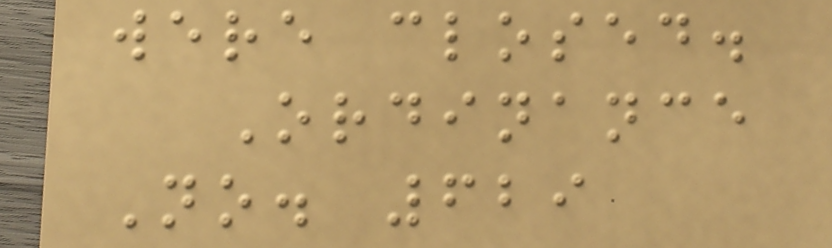were closed.
Ordinance
No. 629
